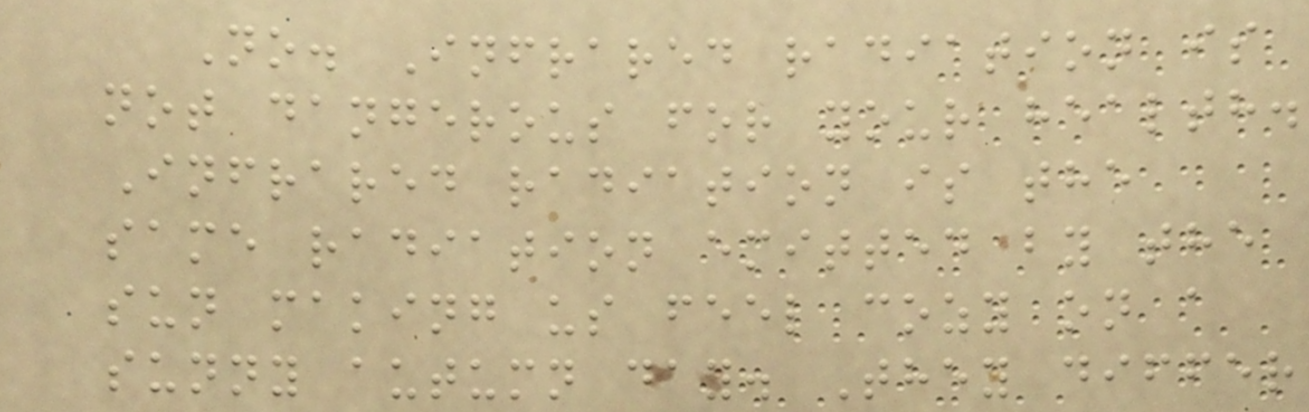No. Infrared radiation is
not dangerous for your health.
Infrared radiation is the
same radiation emitted by the
sun making us feel cozy on a
sunny autumn day. They differ
